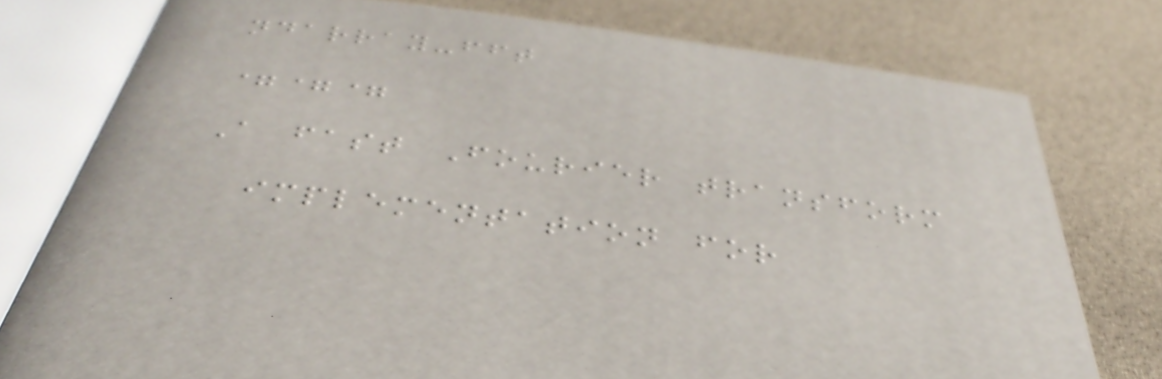ndarray-fft
===
A fast Fourier transform
implementation for
